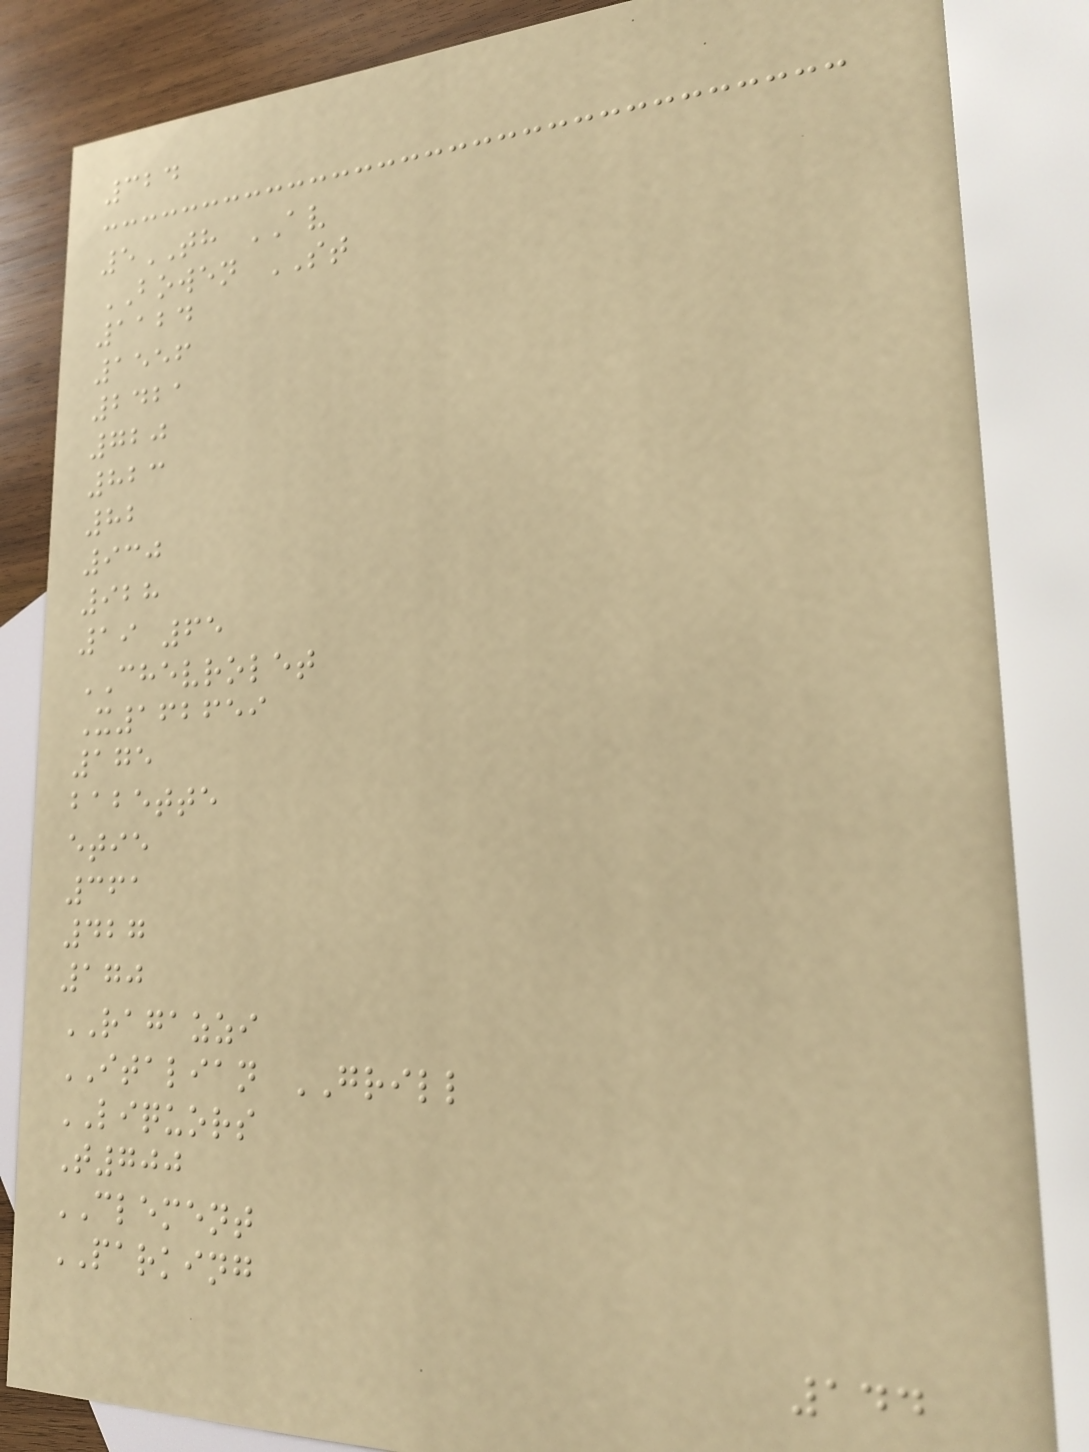324
5TH AV
BOWEN ST
1124
1556
2421
720
823
82
930
928
19 65
CHEVROLET
X162659
175
babette
etie
361
427
170
RAGAZZI
ITALIAN GRILL
LIQUORS
T700
CLEMENT
PARKING
144
